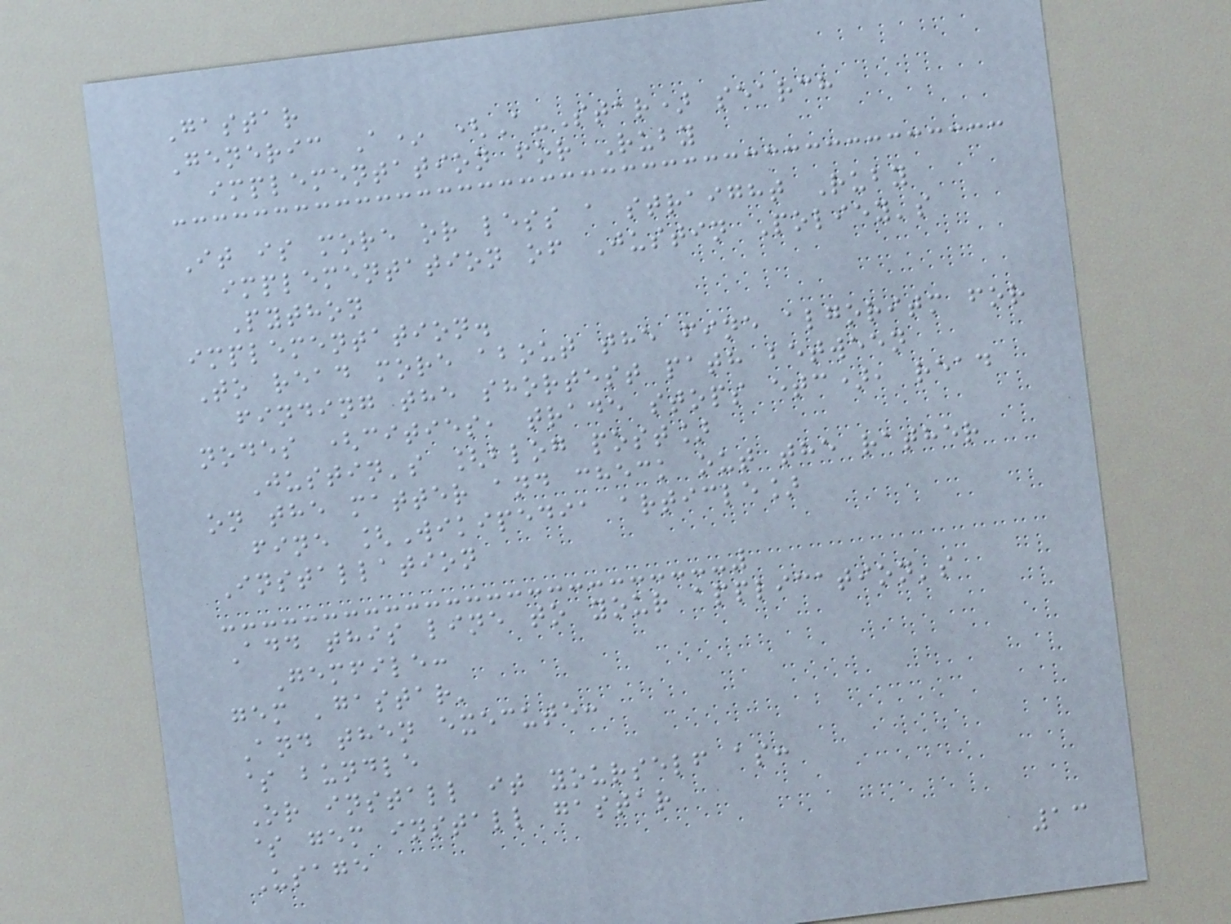Gastar
Generic A* (A-Star) search
implementation for Ruby
It is more or less a straight Ruby
implementation of Justin Poliey's
Python
implementation.
To read more about the fine algoritm for
finding the shortest path between
nodes (cities, trade stops etc), read
Justin's [blog post]
on the matter and check out the rather
fine [Wikipedia article]
Installation
Add this line to your application's
Gemfile:
gem 'gastar'
And then execute:
$ bundle
Or install it yourself as:
$ gem install gastar
Usage
13
